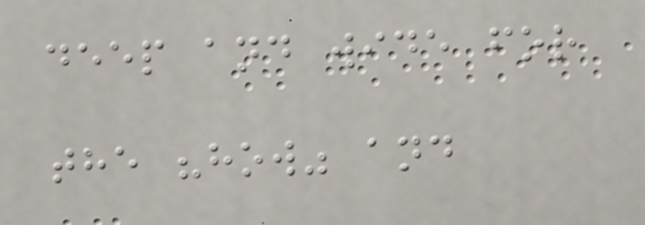deep and wide for
the "how" and
